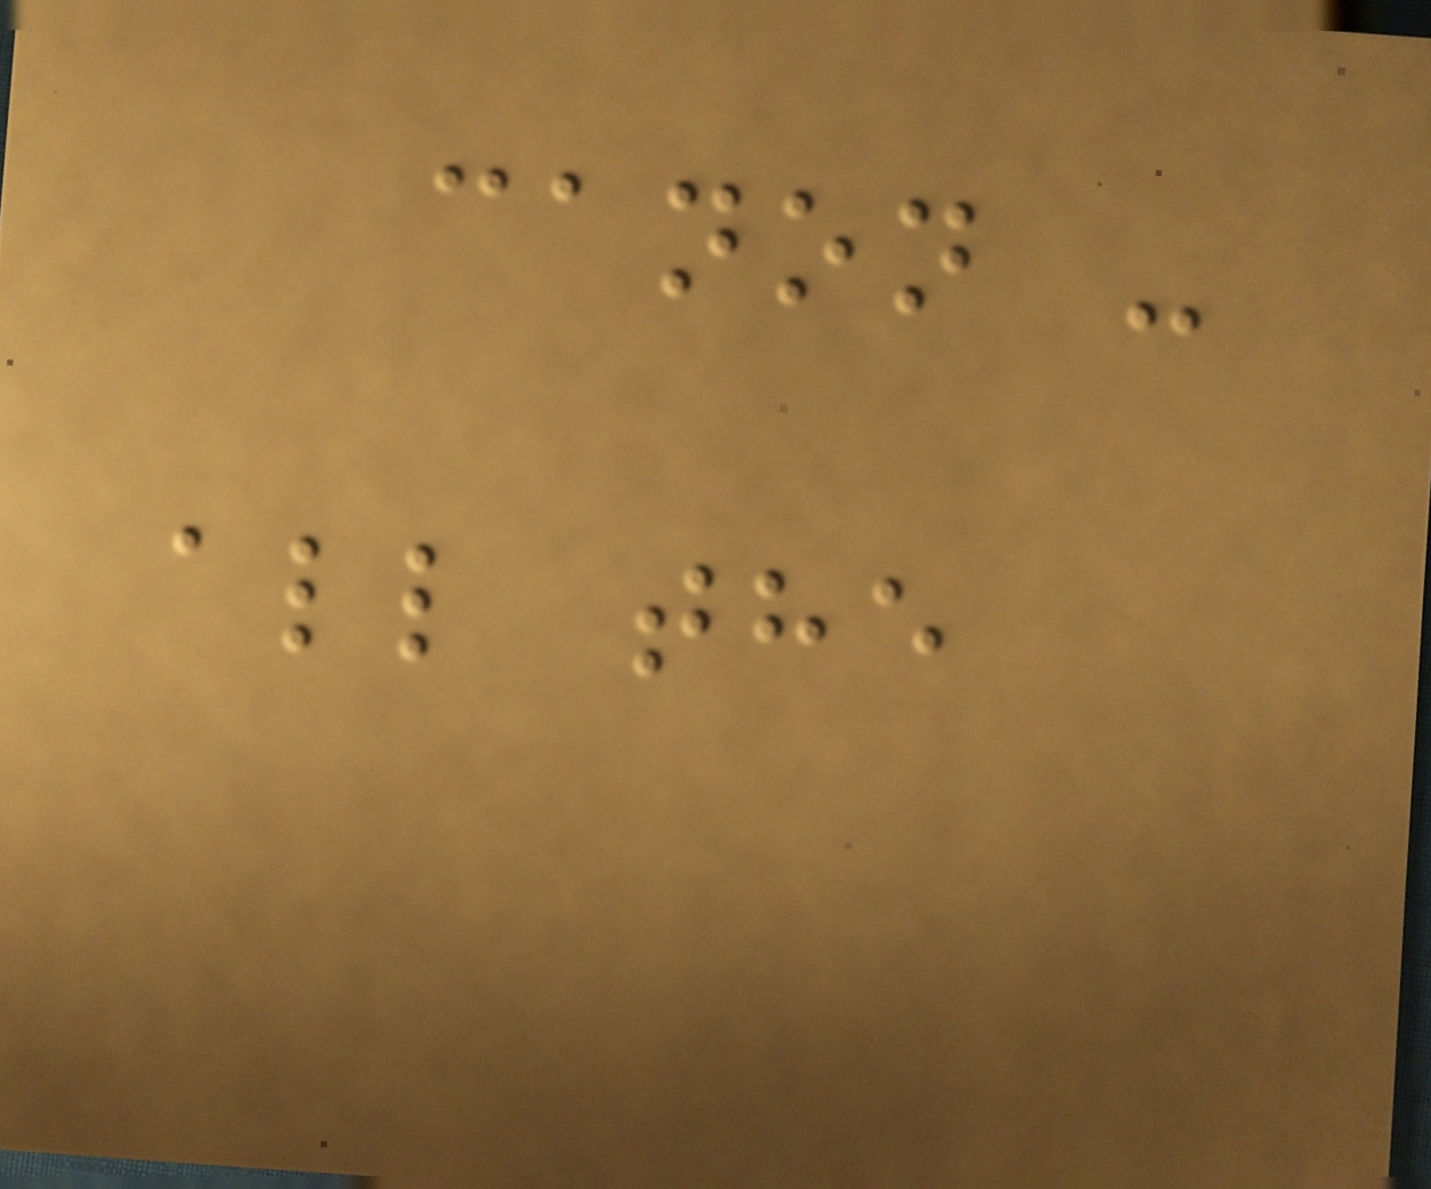canon -
all the
